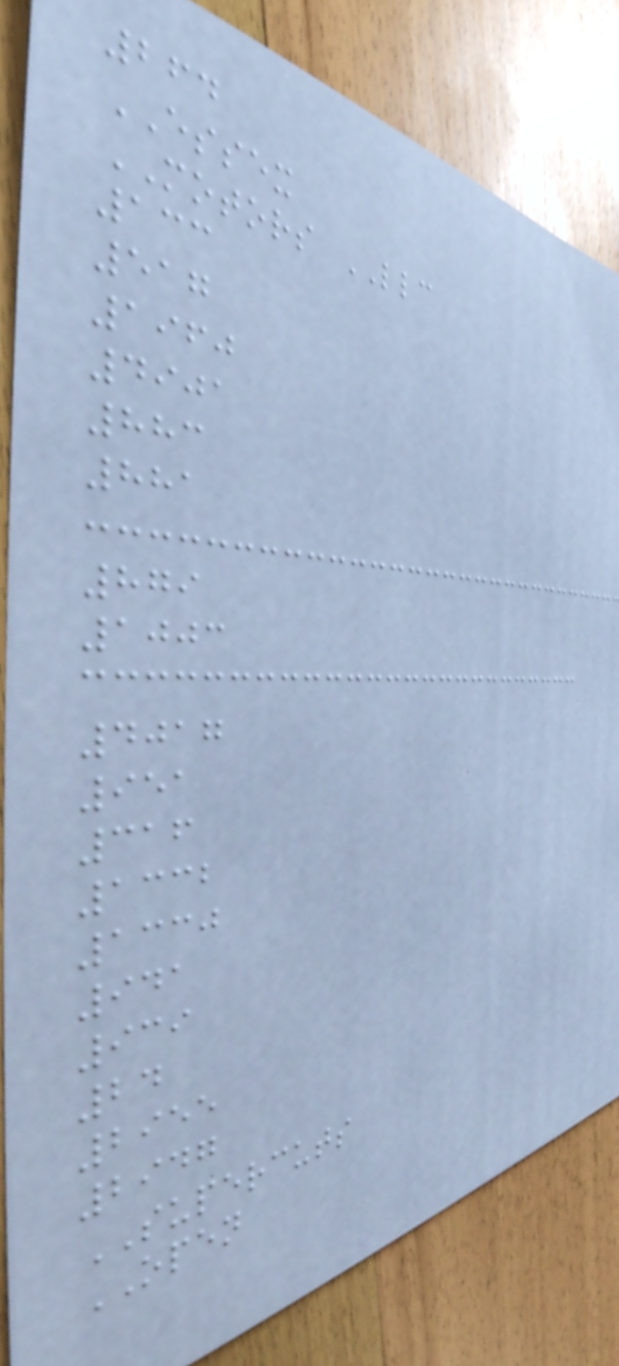264
ESSEX
MOTORS LLC
133
517
1960
4901
883
881
879
1003
4017
951
316
1332
1330
941
939
24
2955
2947
SUPERCUTS
OPEN
